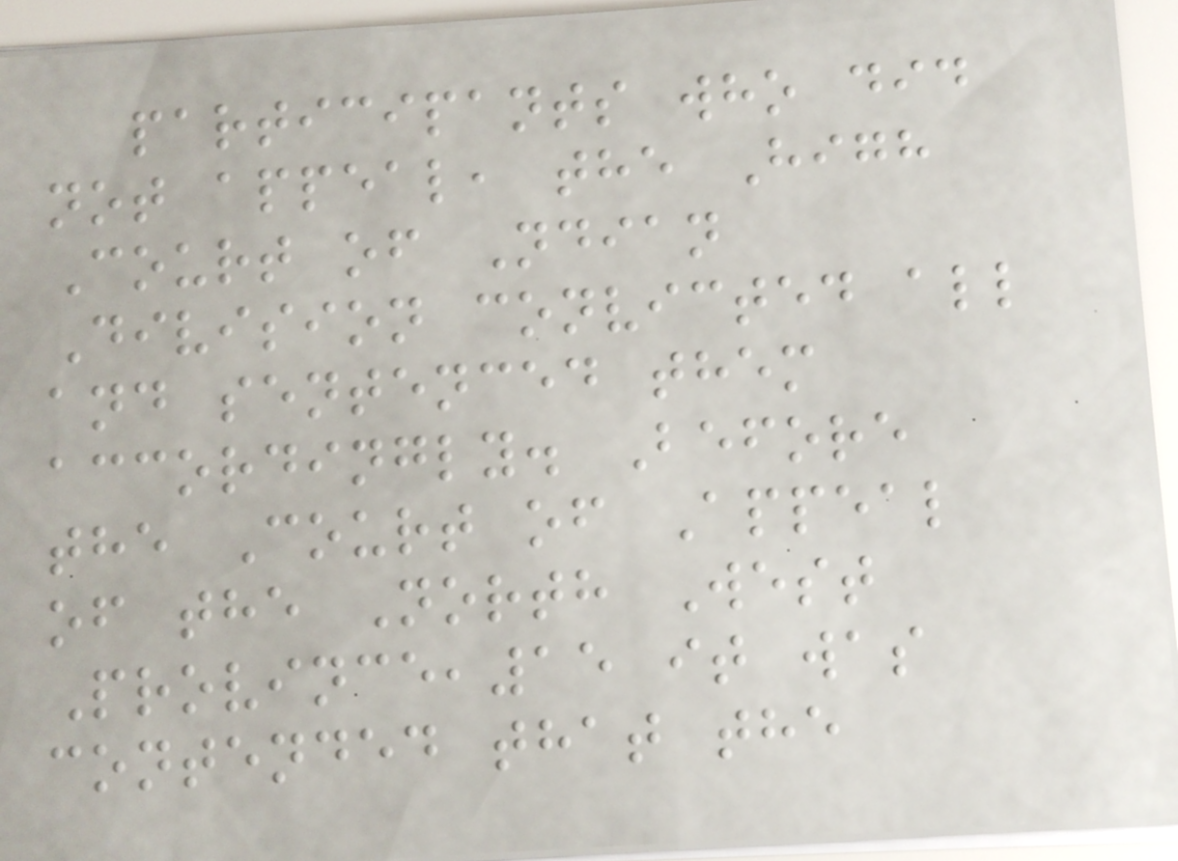participants who did
not appeal, the High
Court of Ndian
Division convicted all
and sentenced them
accordingly. Before
the Court of Appeal
of the North West
Province,15 it was
contended that the
